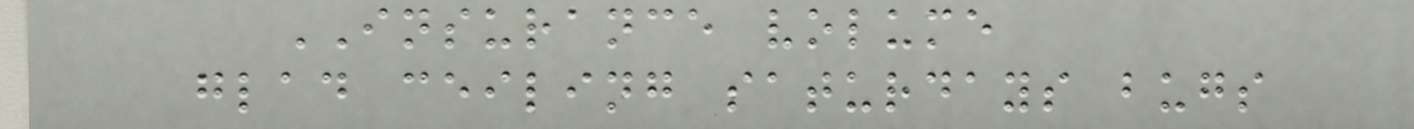INSURANCE volume
glad ceiling saturdays bugs
